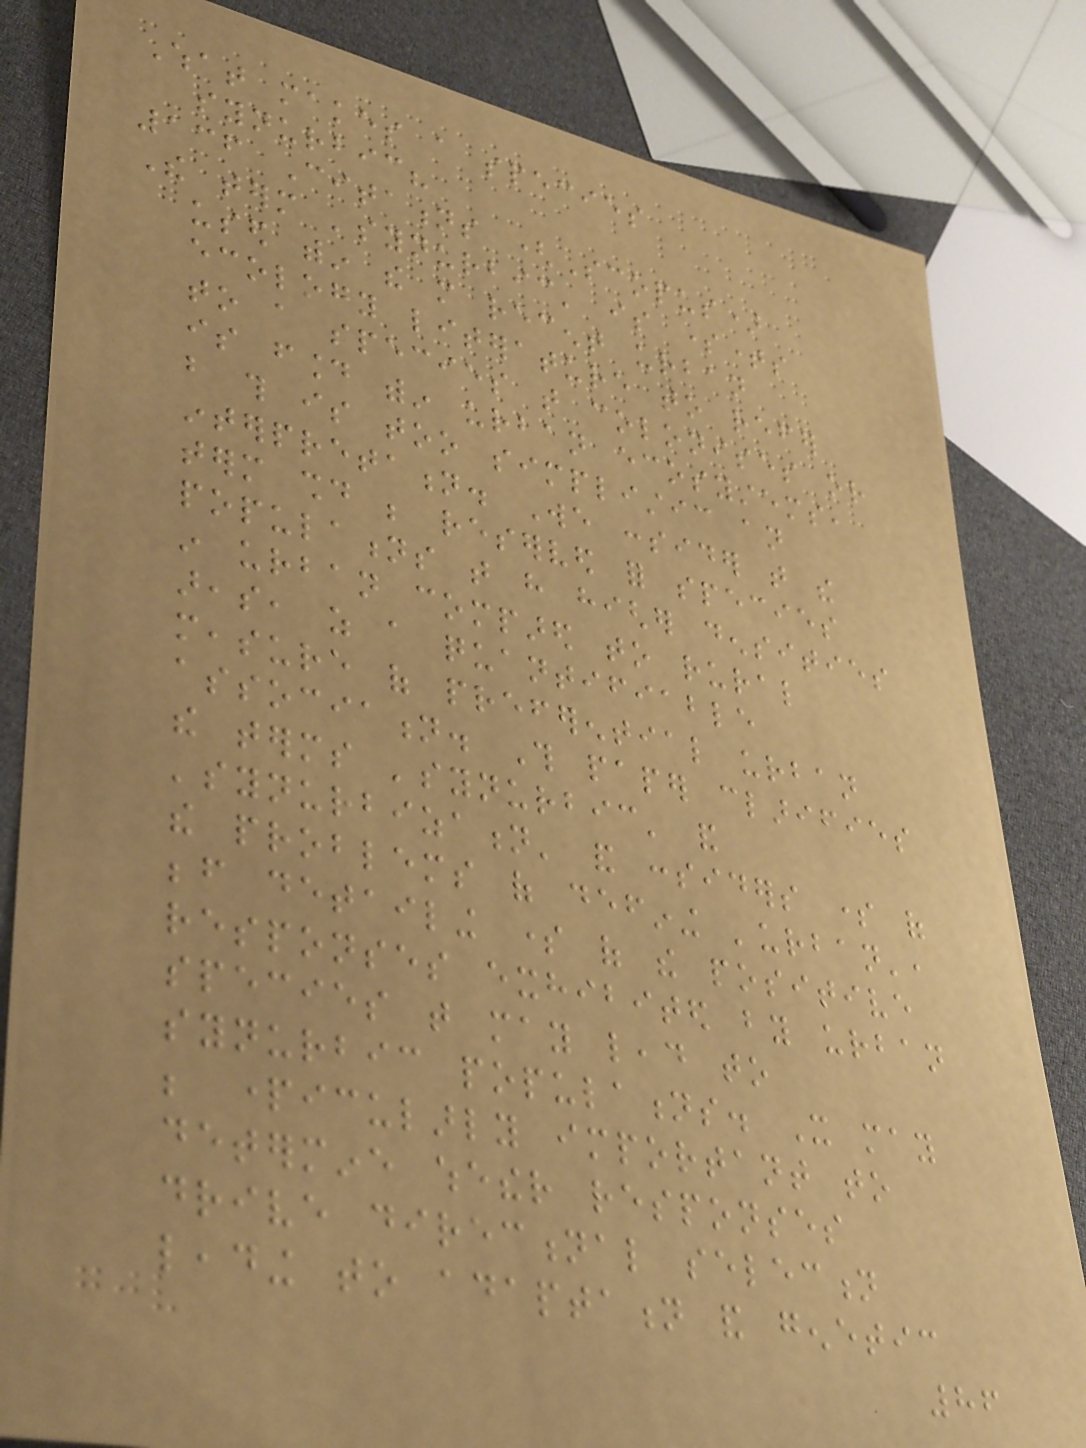What makes a species
synurbic?
136 Citations (Scopus)
The term 'synurbic' is sometimes
used within the more recent urban
ecology literature to refer
to a species that colonises or
is found within urban ecosystems,
but this is too simplistic an
interpretation. We consider that the
term should be reserved for species
populations that have higher densities
in urban compared to rural
areas, as a quantifiable
measure of preferential urban
association. This paper clarifies
the terms 'synurbic' and
'synurbization' and considers some of
the problems of defining 'urban',
before detailing some of the positive
responses exhibited by urban
species that may lead to
synurbic populations. It may
be particularly important to
determine whether responses
drive directional selection
leading to adaptation and genetic
86
